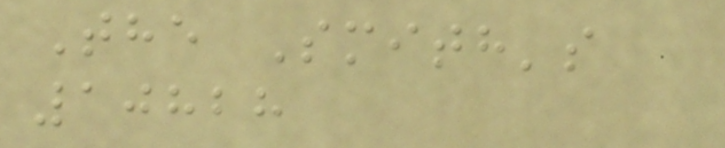The Smith's
10828
